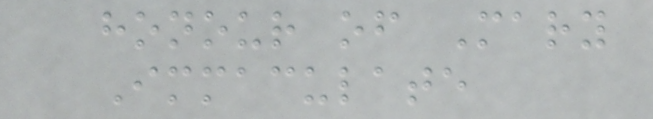honour of Mary
Immaculate
